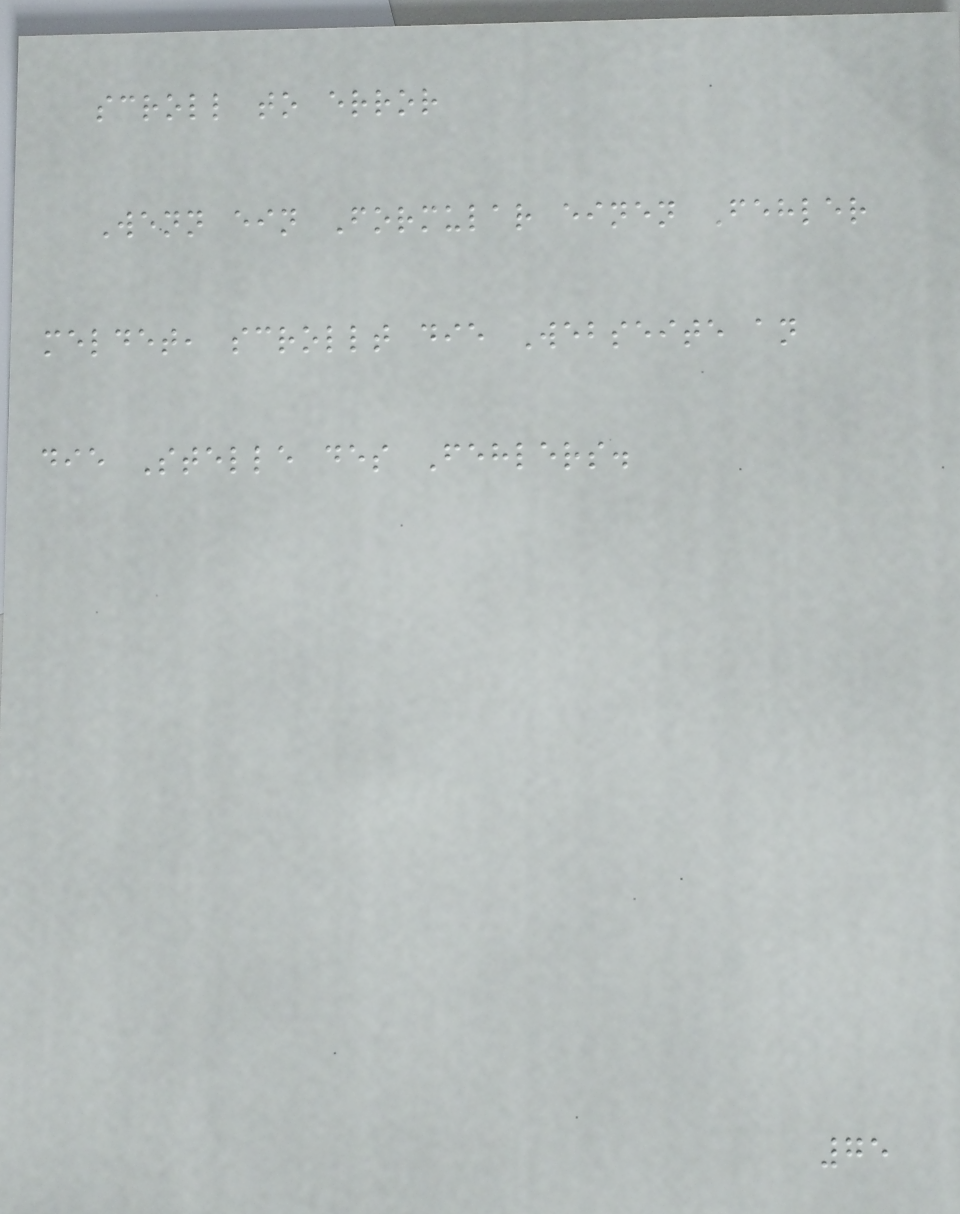scroll to error
Wenn ein Formular einen Fehler
meldet, scrollt die Webseite an
die Stelle des Fehlers.
75
